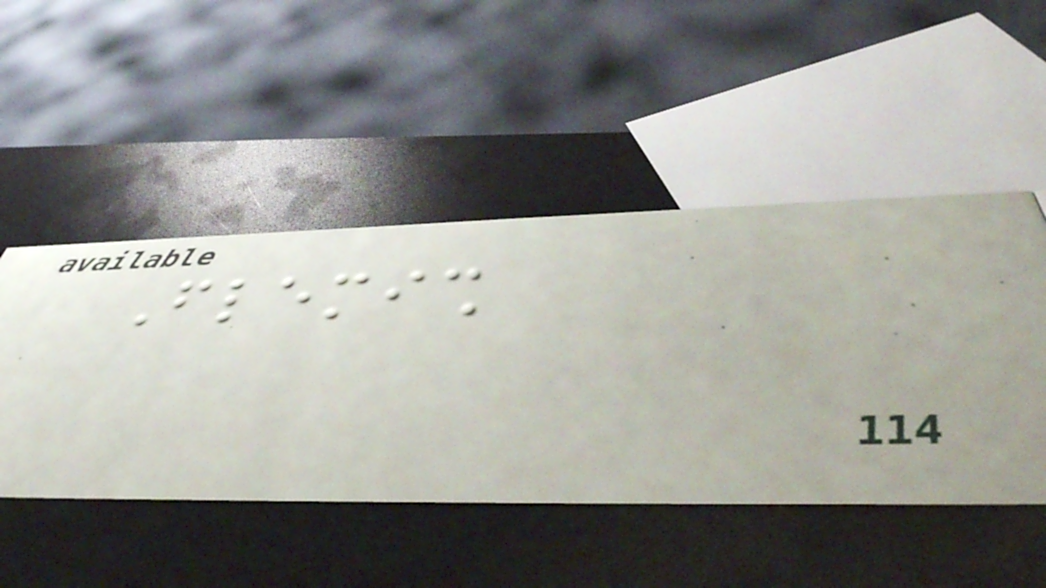Flemish
